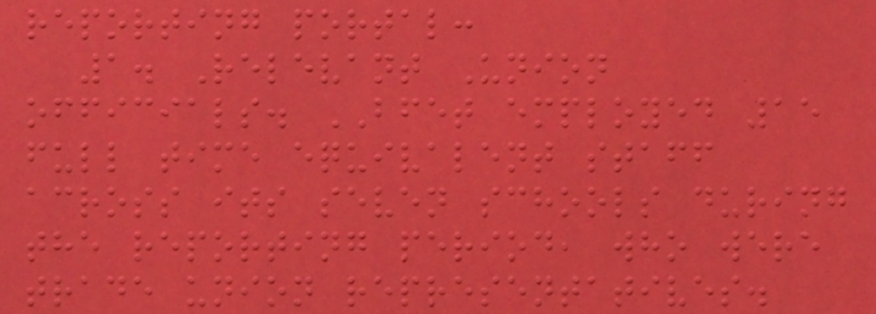reporting portal:
1. Relevant Union
officials. BFET employed 15
full time equivalent staff
across its seven schools during
the reporting period, who were
trade union representatives.
